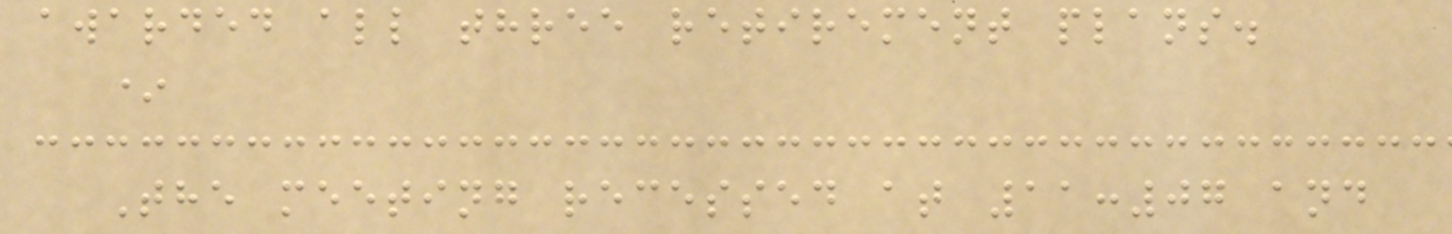awarded all three retirement plans.
*
The meeting recessed at 11:07 and
